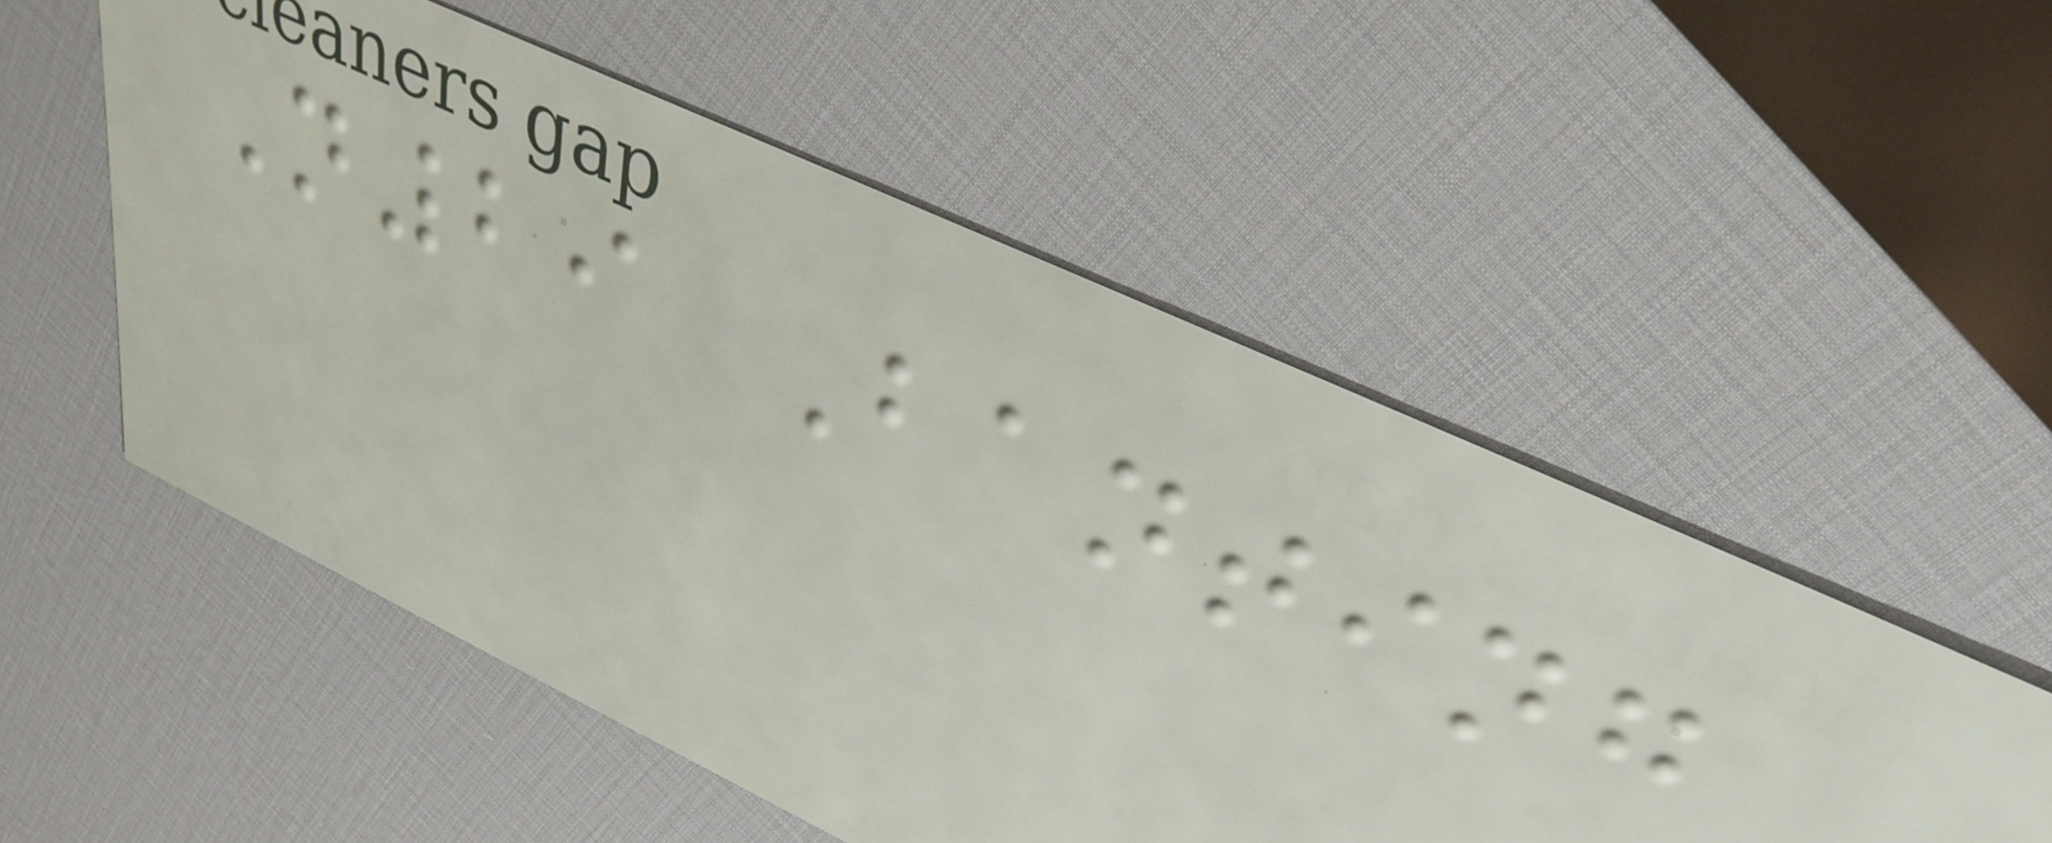N29 Banting
